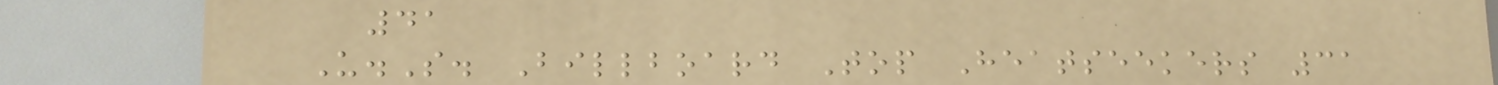41
U.S. Billboard Top Heatseekers 31
